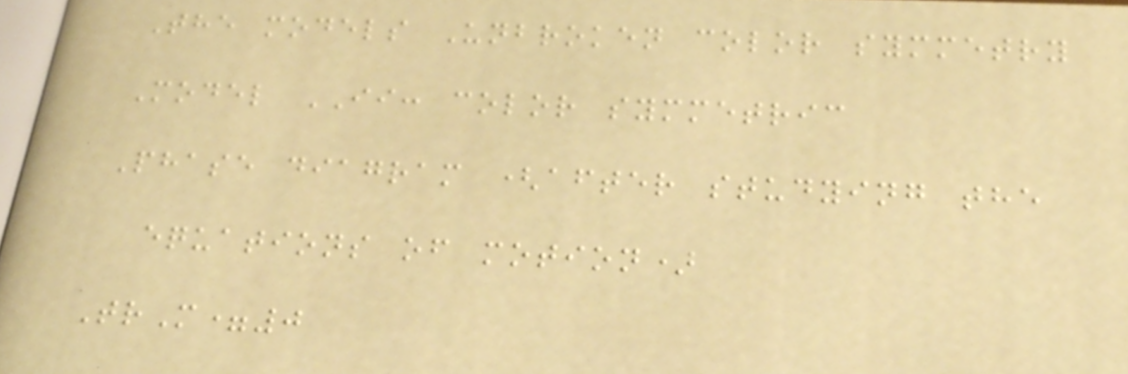The models Unbroken color symmetry
Model II: color symmetric
Phase diagram (after studying the
equations of motion)
TrM=0
